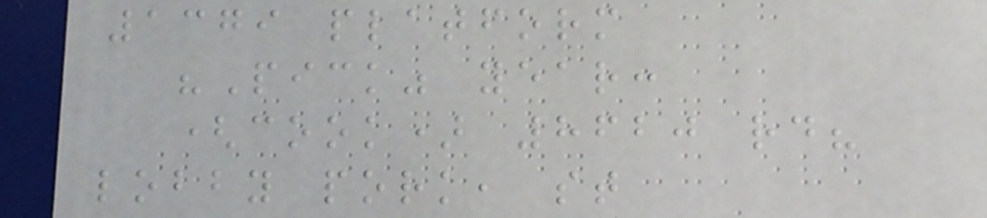1379 platform
"Pick" year:
(cook) 8620 rd?
lobby pork, st
